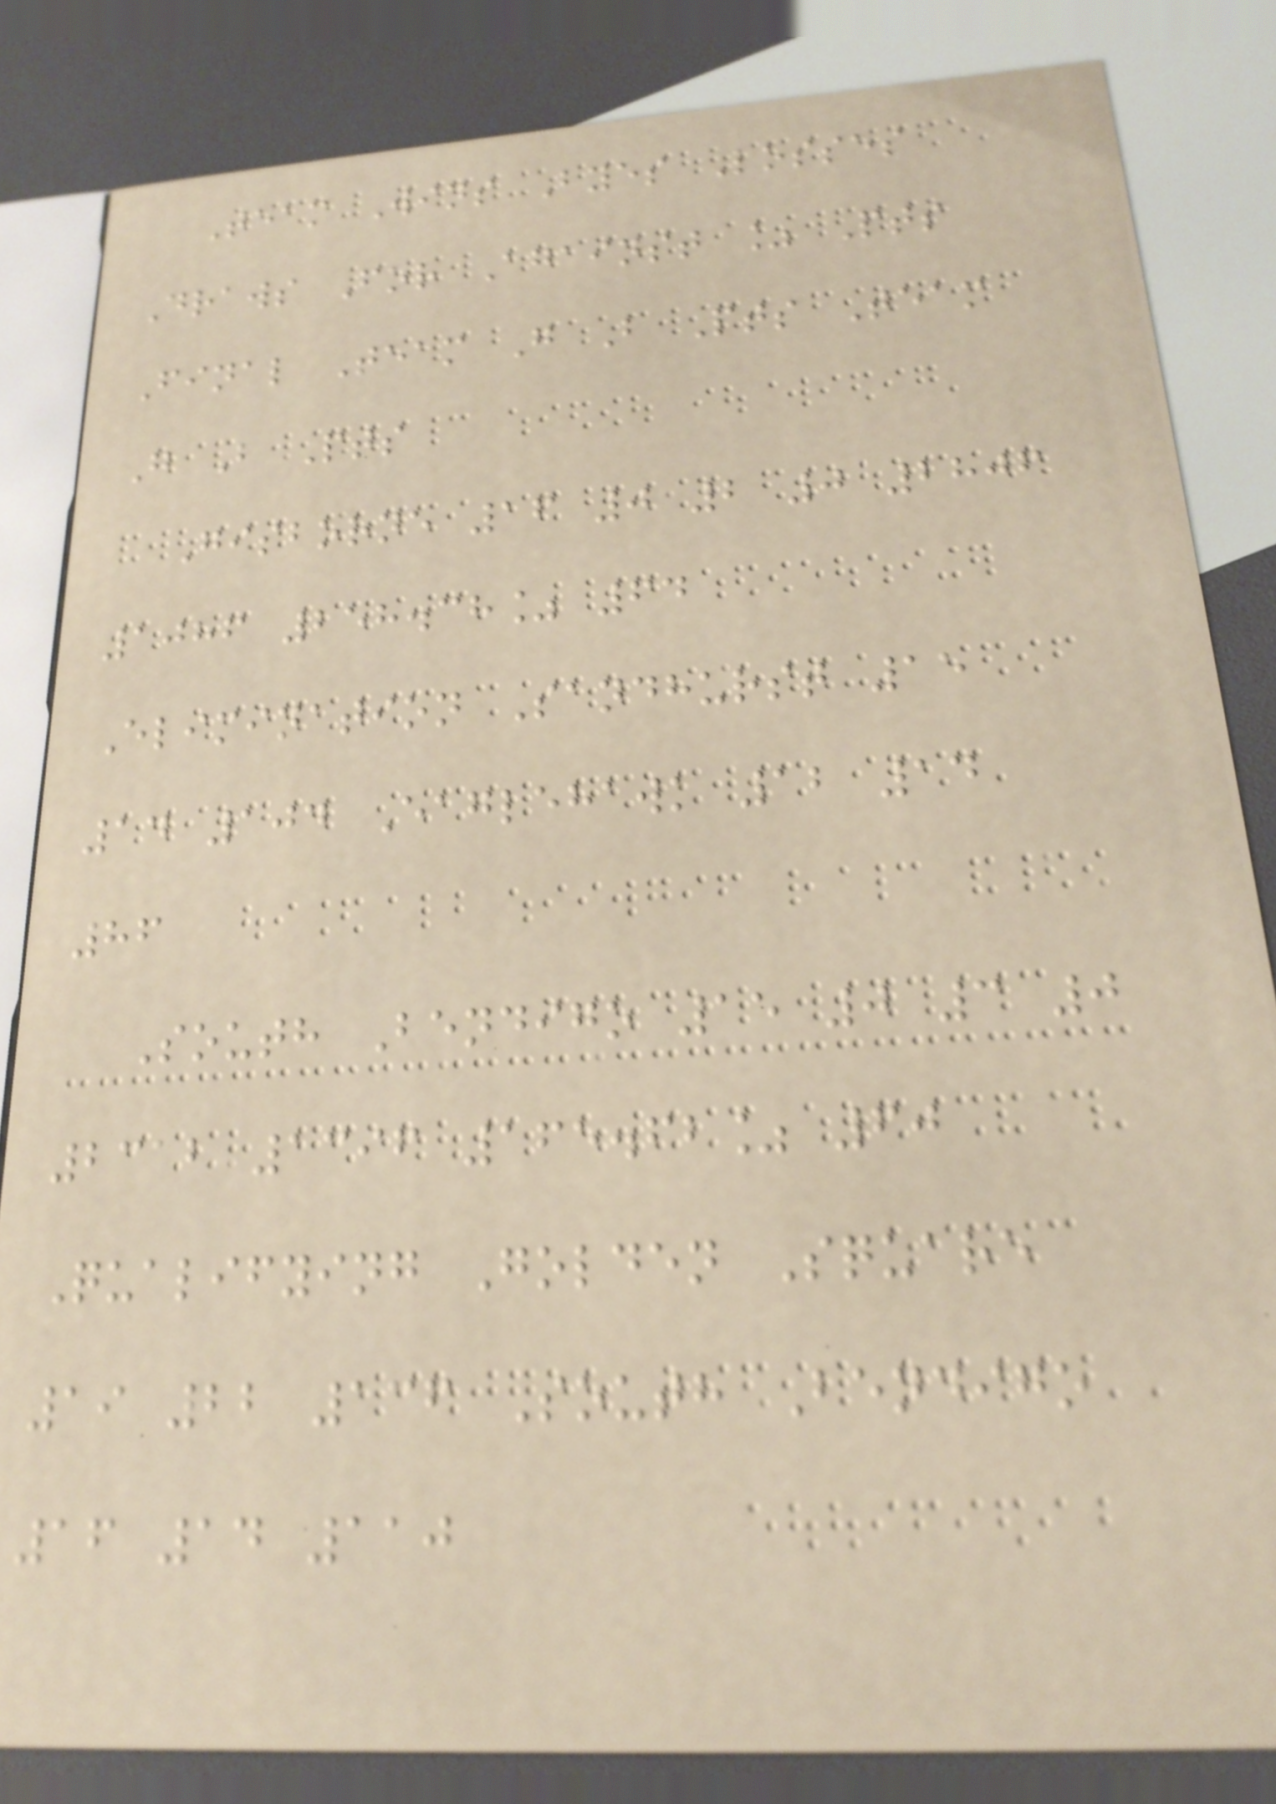Team Wins Byes Losses
Draws For Against % Pts
Final Team G B Pts Team
G B Pts
Gisborne 16 0 2 0 2806
1086 258.38% 64
Elimination Sandhurst 15
14 104 Eaglehawk 12 14
86
South Bendigo 15 0 3 0
2312 1396 165.62% 60
Qualifying Golden Square
19 22 136 South Bendigo
16 14 110
